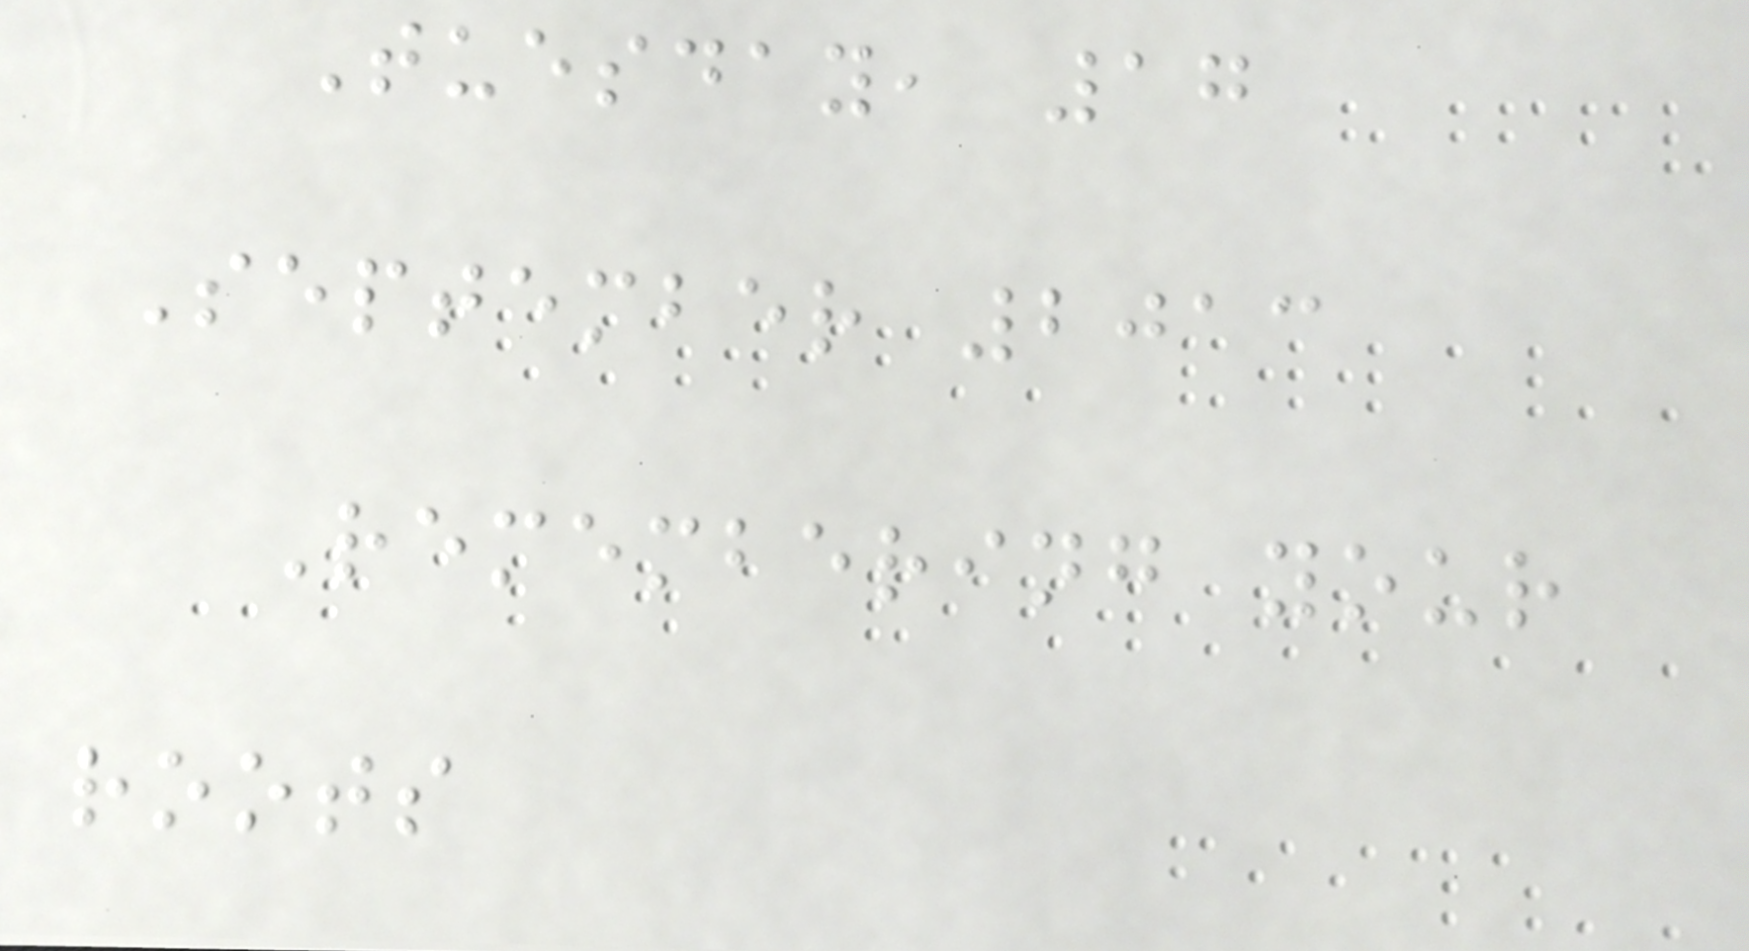Tuesday, 17
September 2013
Remembering your
roots
